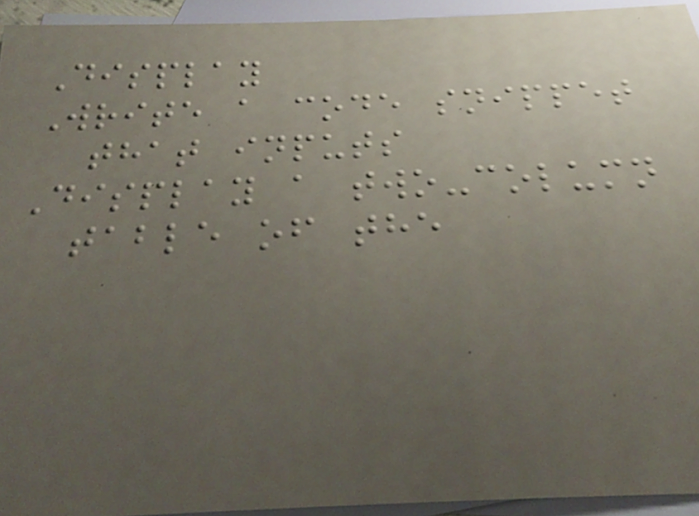Display
Write a code snippet
that inputs
Display a two-column
table of the
